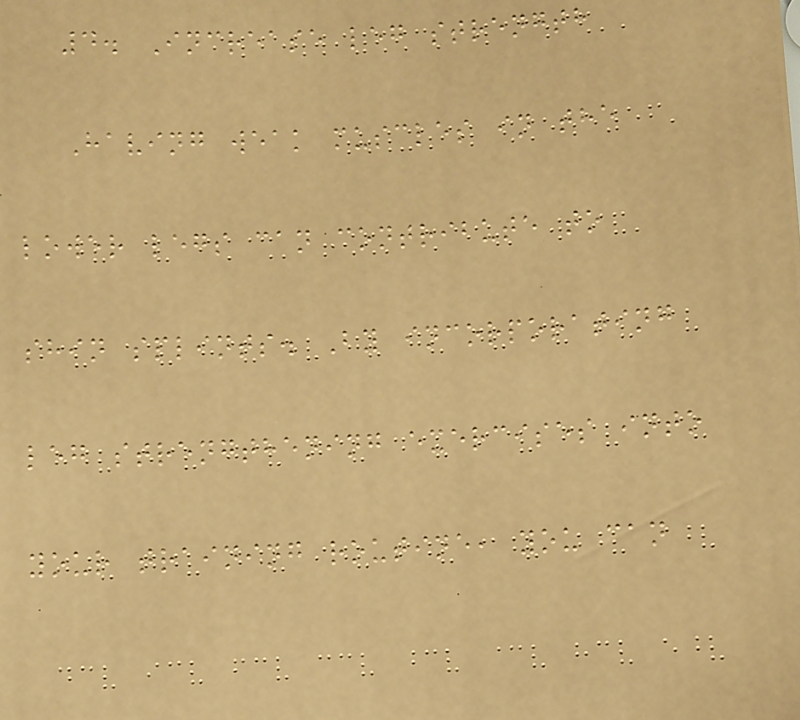4. Increase leg strength
Having weak muscles in the
lower legs can contribute to
shin splints. By incorporating
leg strengthening exercises into
your training routine, you can
